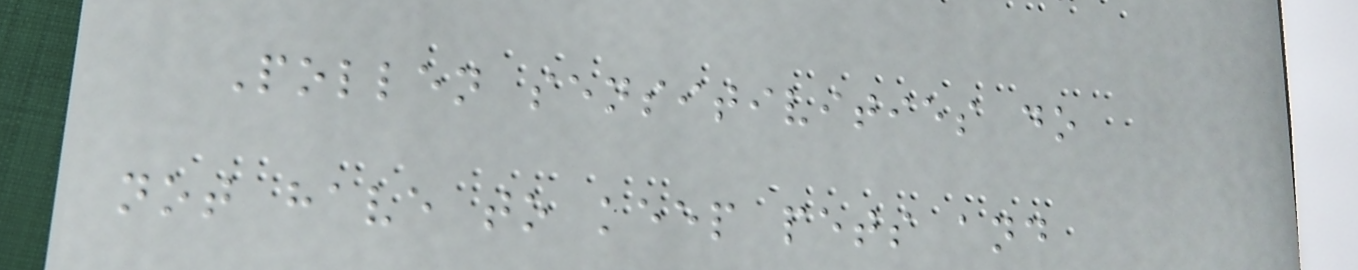Pollen sensitivities do
not have to keep pets and
